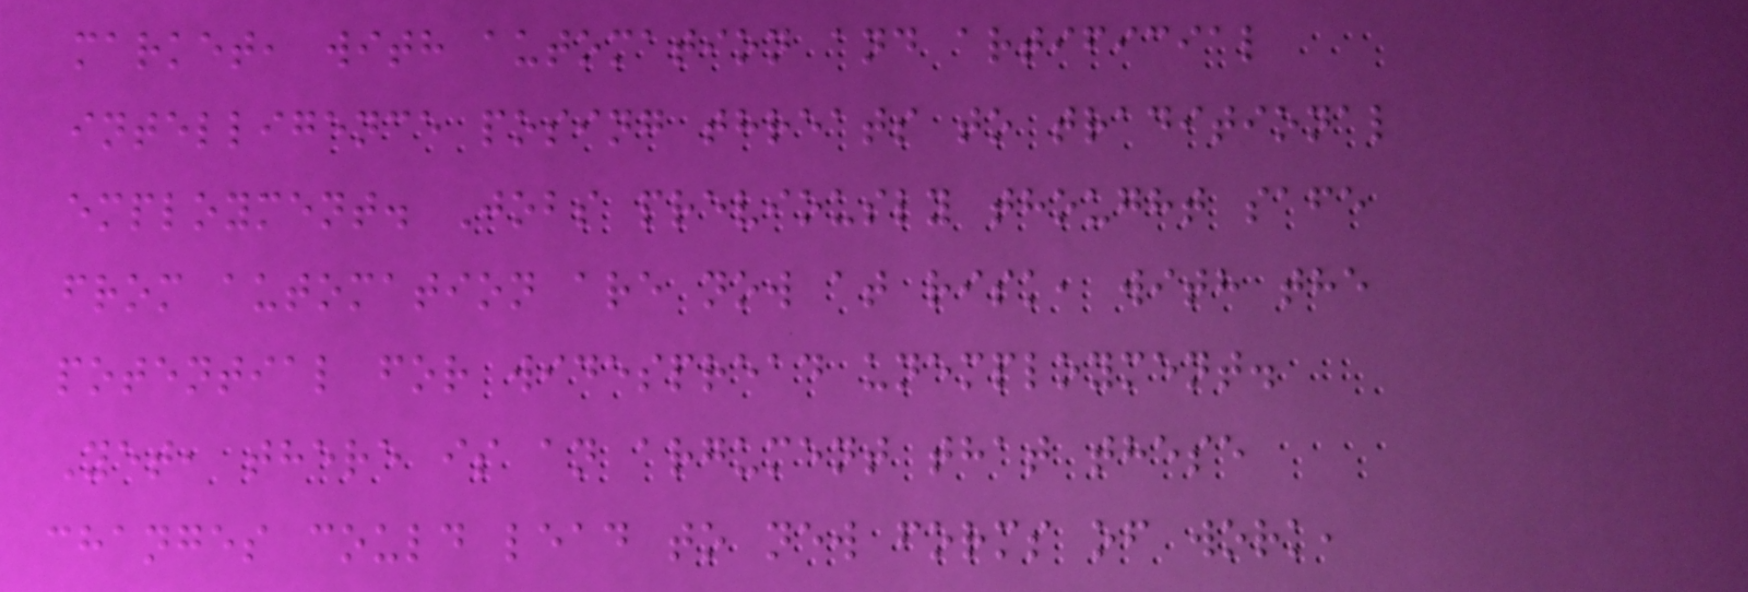market, with automation and artificial
intelligence posing threats to traditional
employment. Jobs previously thought safe
from automation are now at risk, with the
potential for widespread unemployment.
Yet, there is an argument that these
changes could lead to new forms of work,
